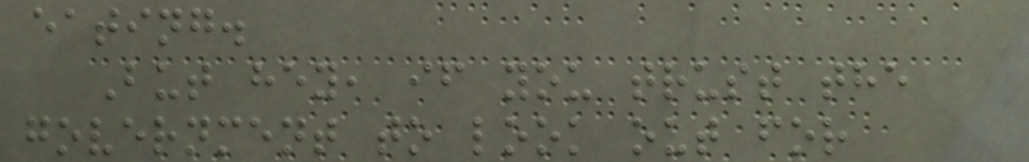eating.
But hey, if you trust the
government to look out for
